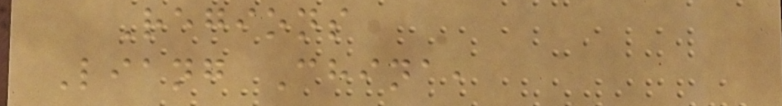Regions
Liang China,
